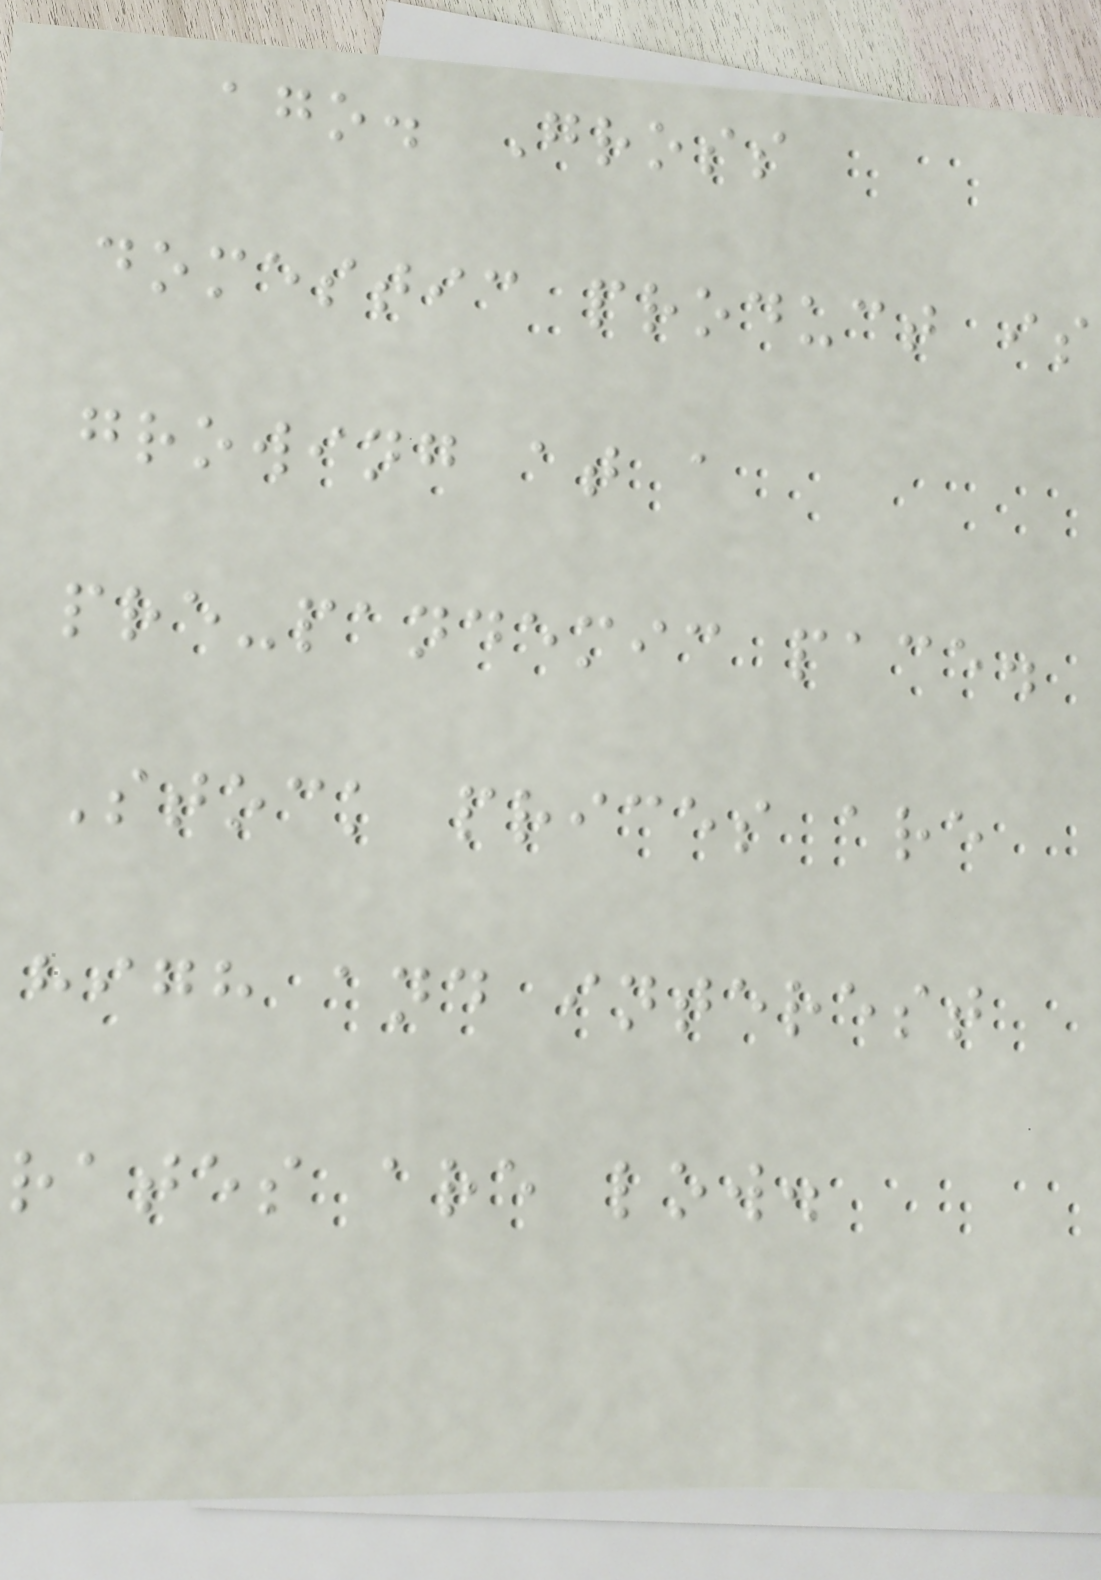ago. Gross
domestic product is
growing at a
pre-pandemic pace.
Stock prices are
high and interest
rates are low.
